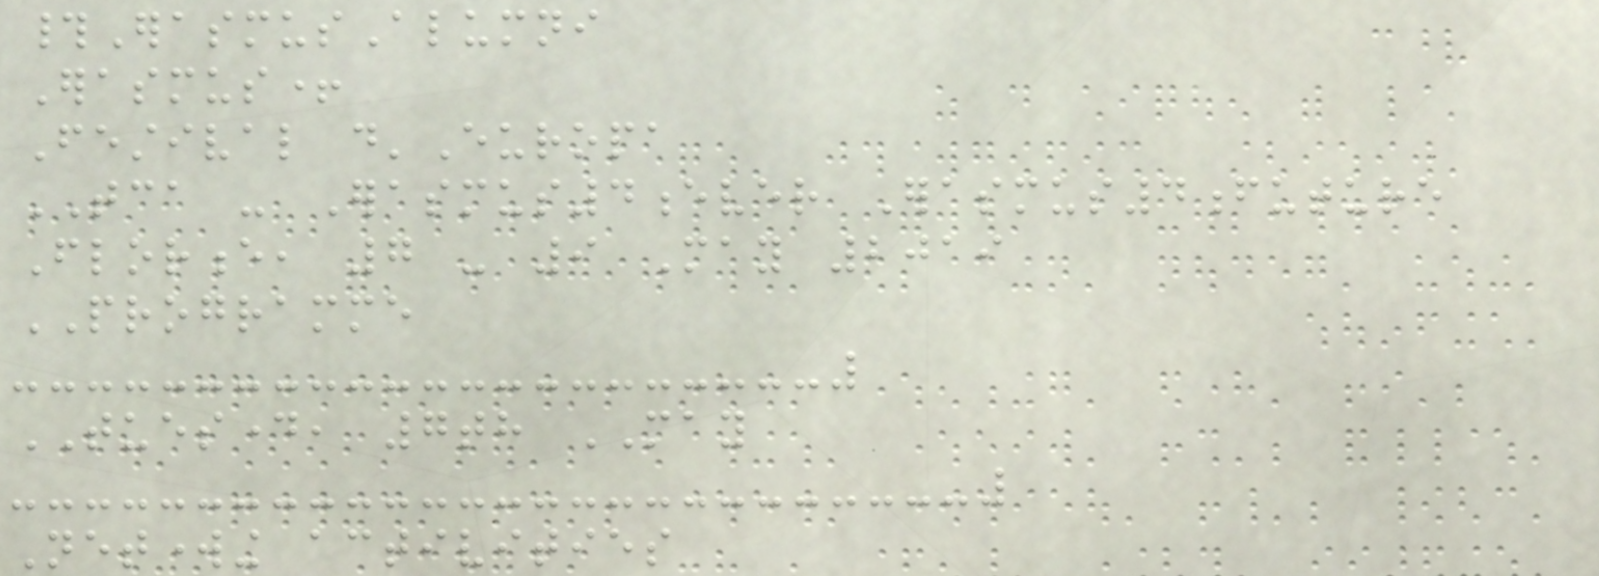#ErasmusAlumni
Erasmus+
Festival d'Europa
TCA - Erasmus4ever Erasmus4future
Florence, 7 - 9 May 2019
PROGRAMME
TUESDAY, 7th MAY
Networking activities
